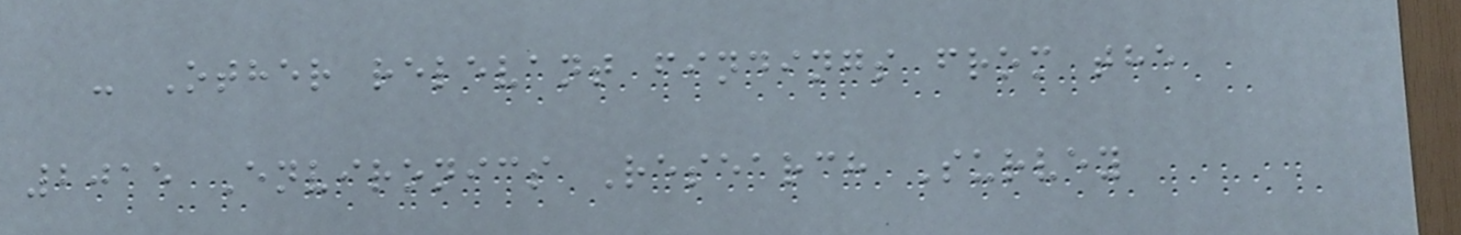- Other relevant findings from the
2015 Environics Research Survey
